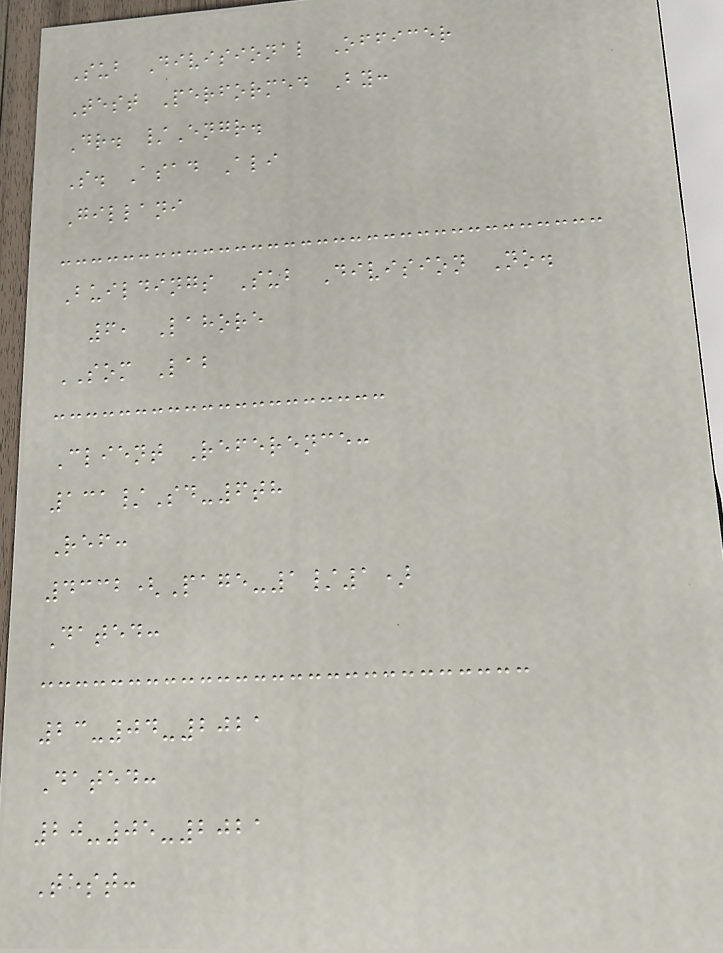Sub Divisional Officer
Test Performed By:
Dr. /Engr.
S. Asad Ali
Gillani
Buildings Sub Division No.
6, Lahore
SOM Lab
Client Reference:
131/Sd-6th
Ref:
4332(Page-1/1)
Dated:
23-04-2021
Dated:
20-05-2021
Test:
